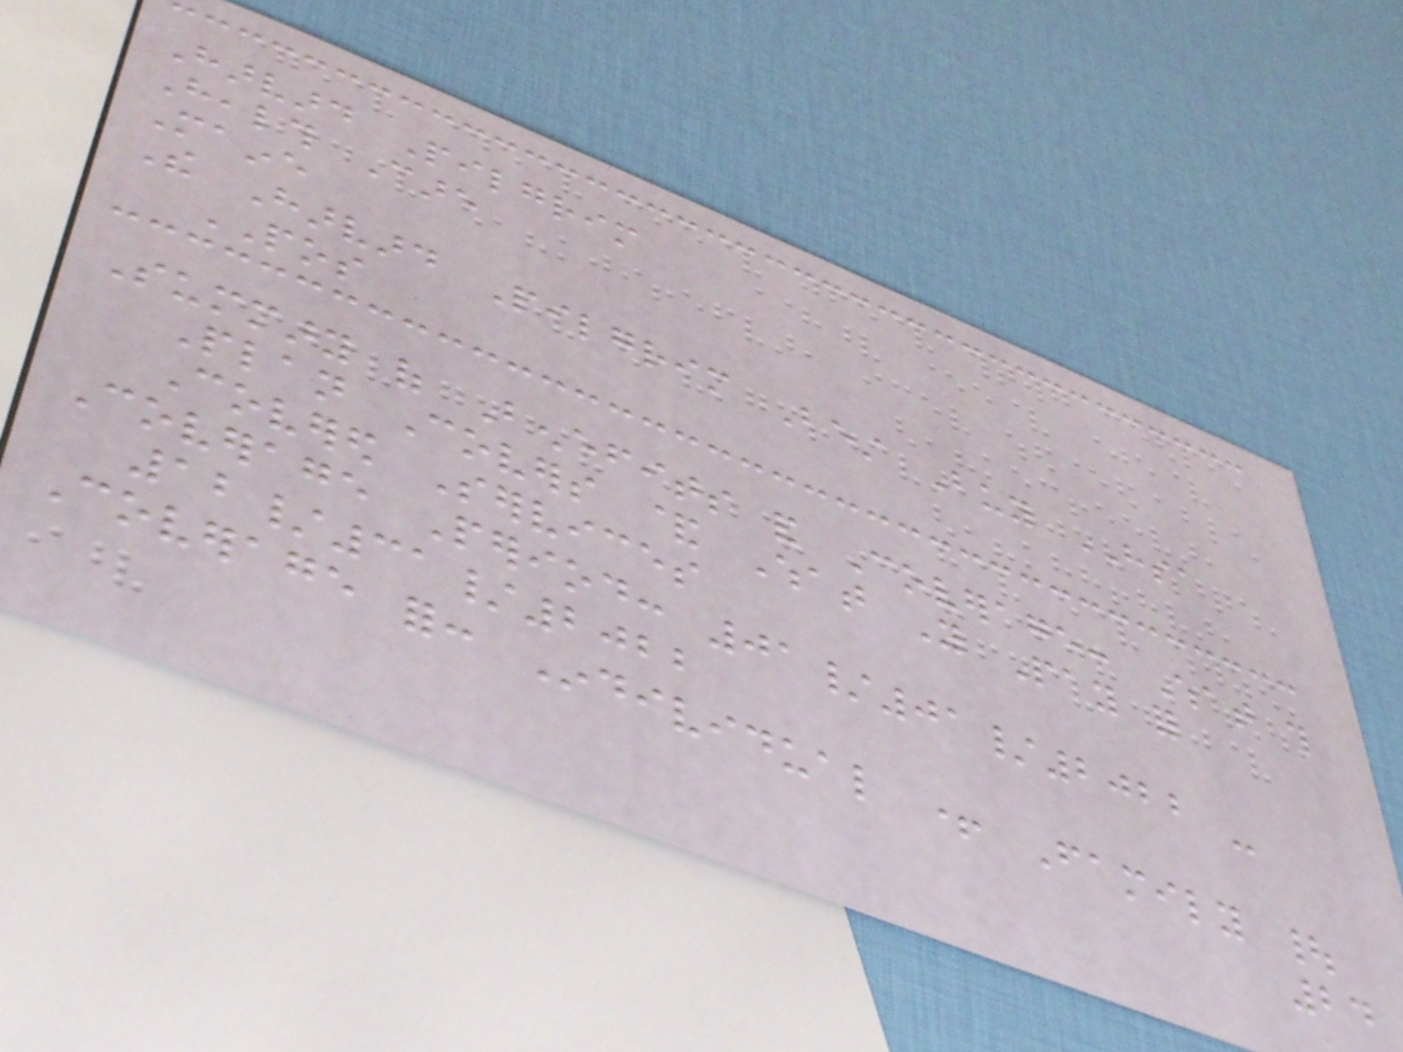Harvard Pilgrim
Health Care
Maine
The Harvard Pilgrim Best Buy HSA
POS
Summary of Benefits and Coverage: What this
Plan Covers & What You Pay for
Covered Services
Coverage Period: 01/01/2022 -
12/31/2022
Coverage for: Individual + Family |
24
